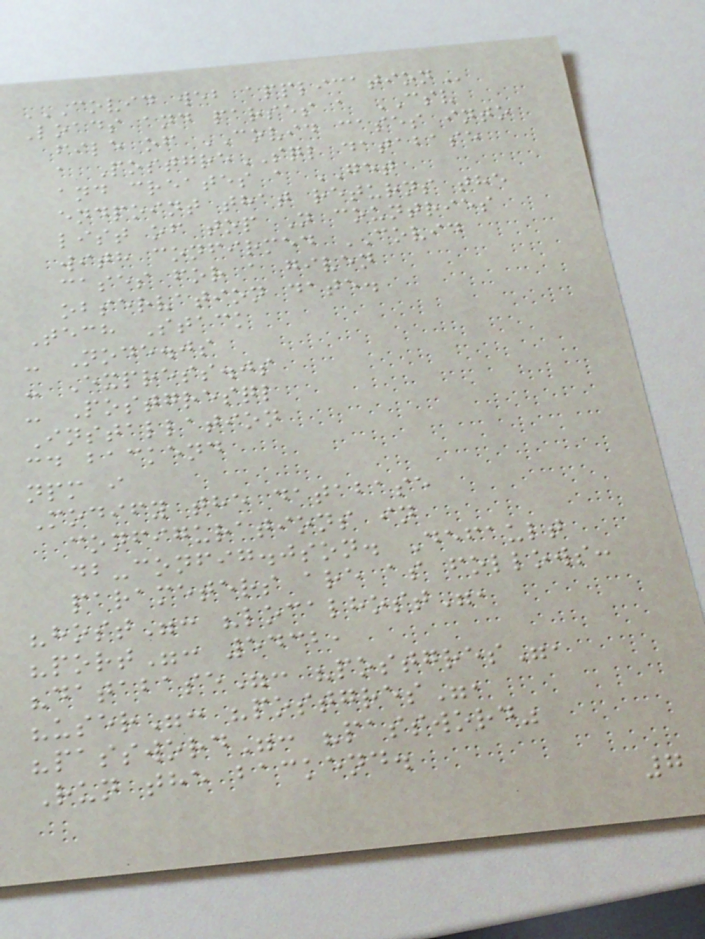COVID WEB APPLICATION
Loads and parses a CSV
file of COVID cases into
a PostgreSQL database
and creates a GET
endpoint that returns the
list of top N countries
with confirmed COVID
cases for a given
observation date.
Tech Stack
- Node.js
- Express.js
- Postgresql
Installation
cd backend
npm i
Modify the database
configurations in
db-config.json. Default
parameters are as follows:
"host": "localhost",
"port": 5432,
"database": "postgres",
"user": "postgres",
"password": "password"
Run the backend.
7
